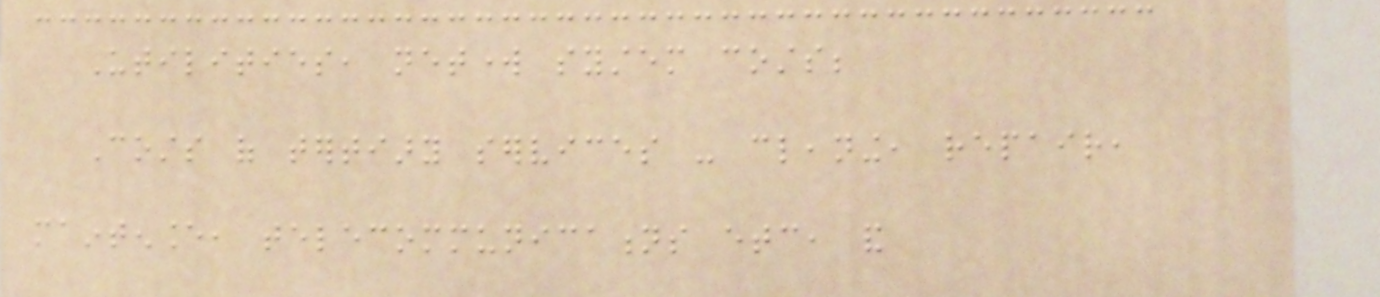Utilities, network system costs;
Costs of tertiary services - cleaning, repair,
maintenance, telecommunications etc, and
